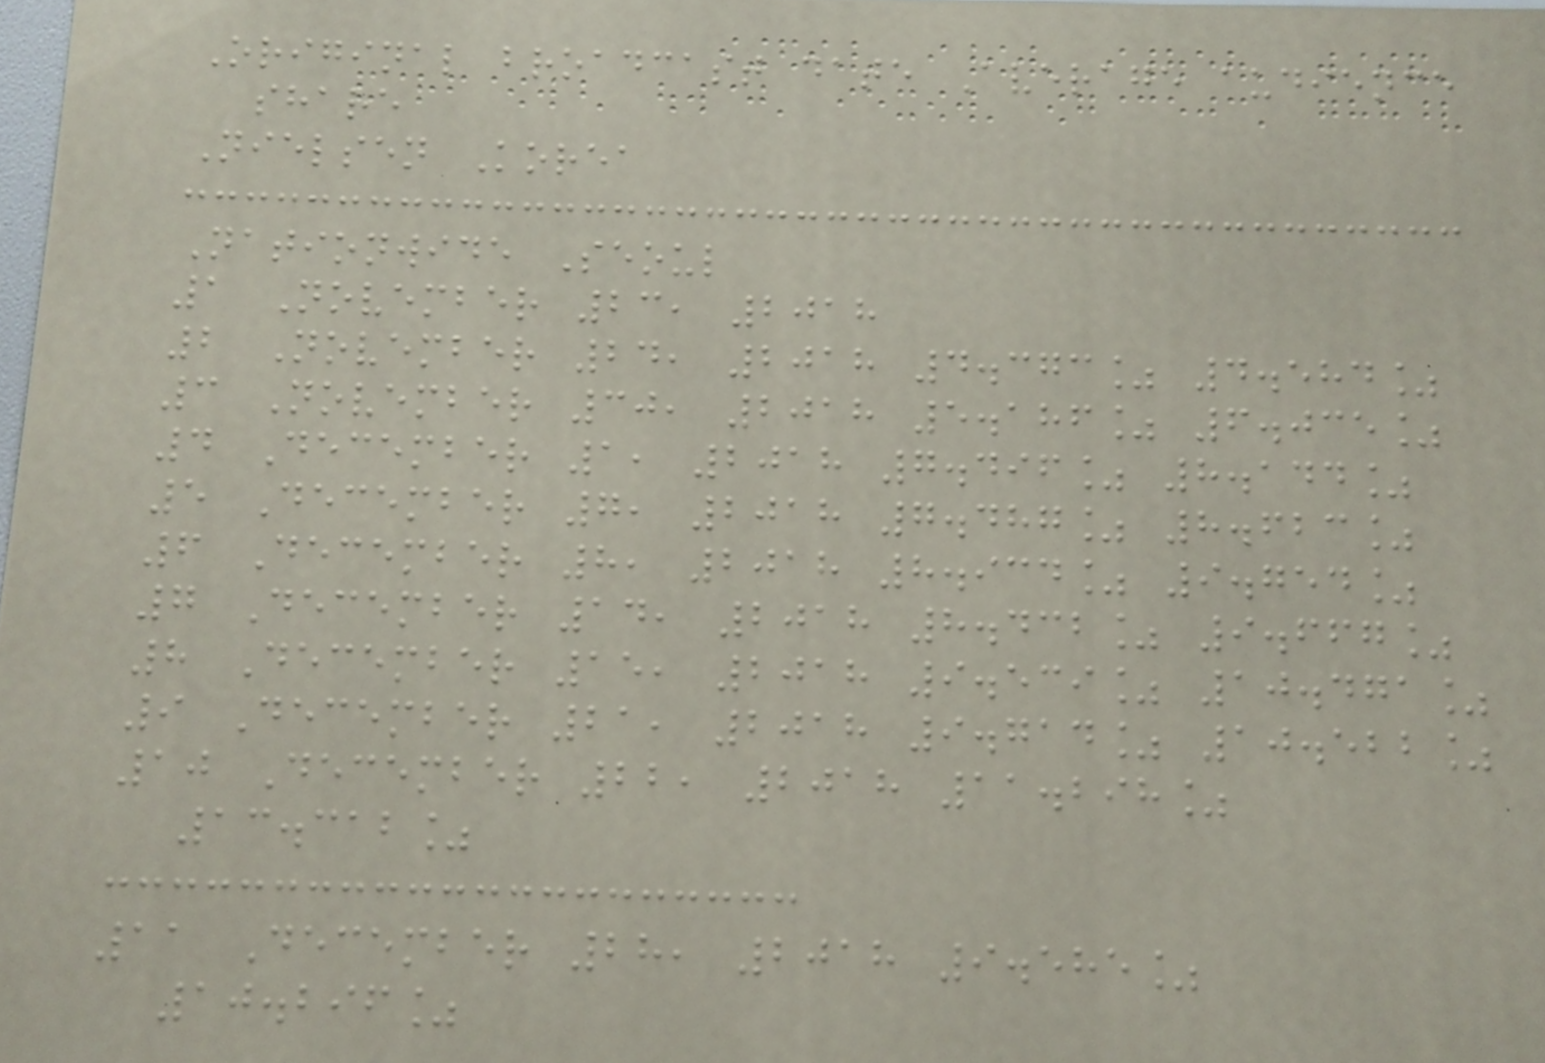Original broadcast date Average audience
share
Nielsen Korea
Nationwide Seoul
1 November 23, 2018
2 November 24, 2018 4.373% 4.584%
3 November 30, 2018 5.186% 6.035%
4 December 1, 2018 7.496% 8.144%
5 December 7, 2018 7.487% 8.623%
6 December 8, 2018 8.934% 9.754%
7 December 14, 2018 8.432% 9.667%
8 December 15, 2018 9.539% 10.471%
9 December 21, 2018 9.714% 10.522%
10 December 22, 2018 11.298%
13.312%
11 December 28, 2018 9.585%
10.296%
